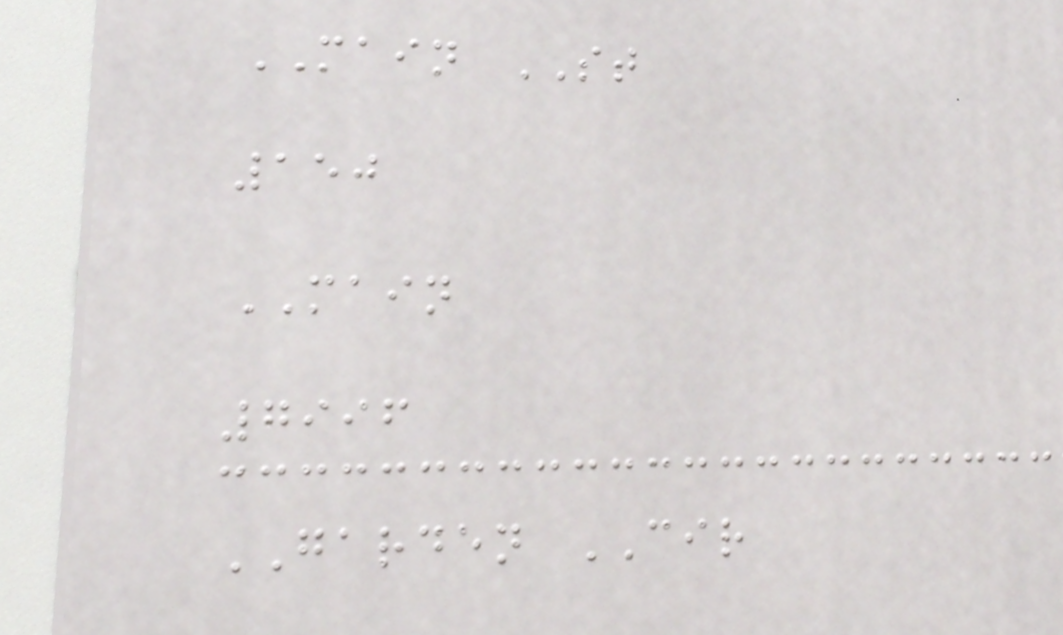MAIN ST
150
MAIN
7996
GARDEN CIR
